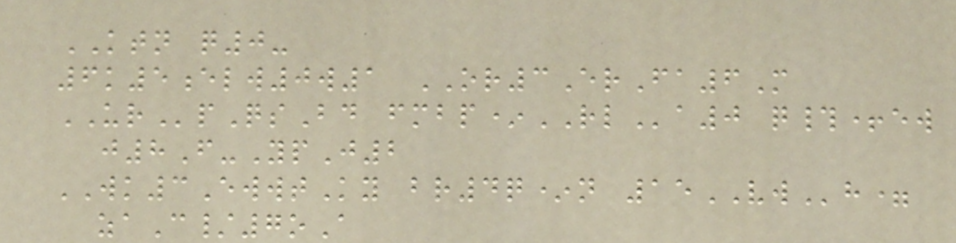KTN q0-
6k5elw0w1 OR3ErFa6M
URpQsBd fmbp*RLa0 q#+ew
j8F-YpJ2
WK3EwwtKy br4q*n 15VWh=
zaC/7oA
